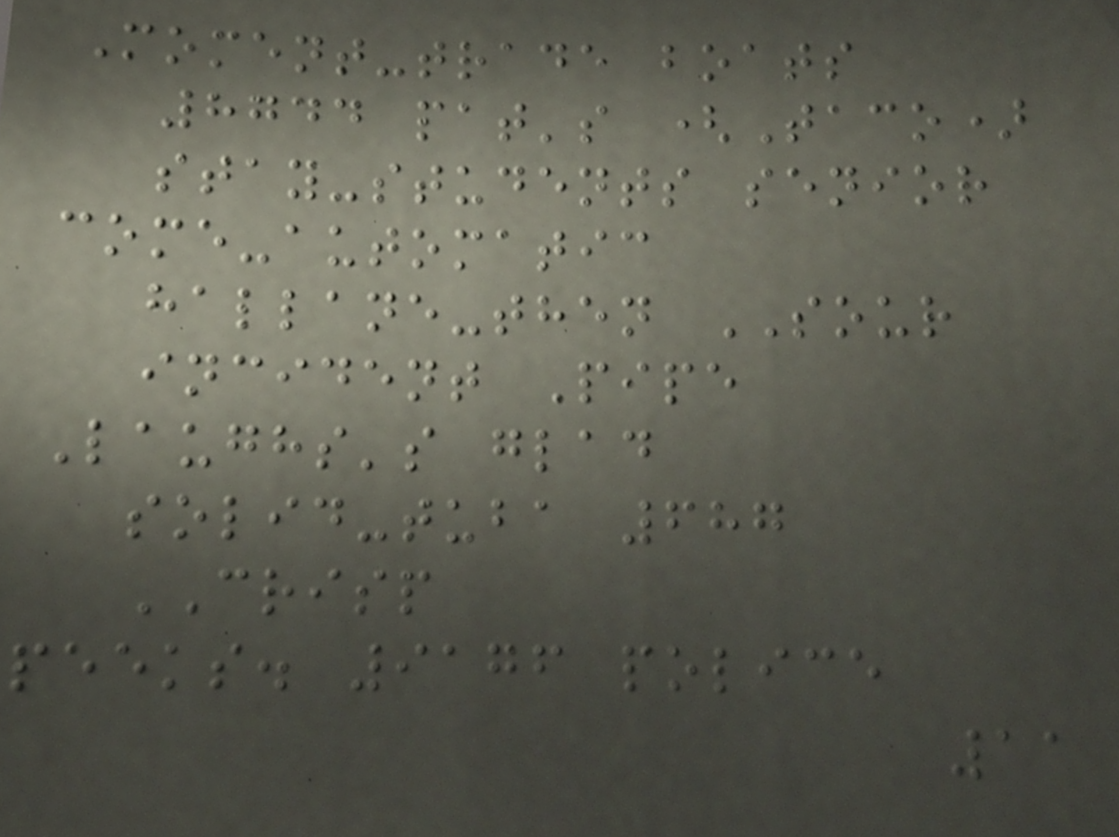Moment-trade boats
8744 pat's (Taco)
stay-students senior
come-automatic
hallane-then SOUR
incident Pipe
Laughs's glad
solid-tuba 687
CRISP
peeks. 9176 police
11
